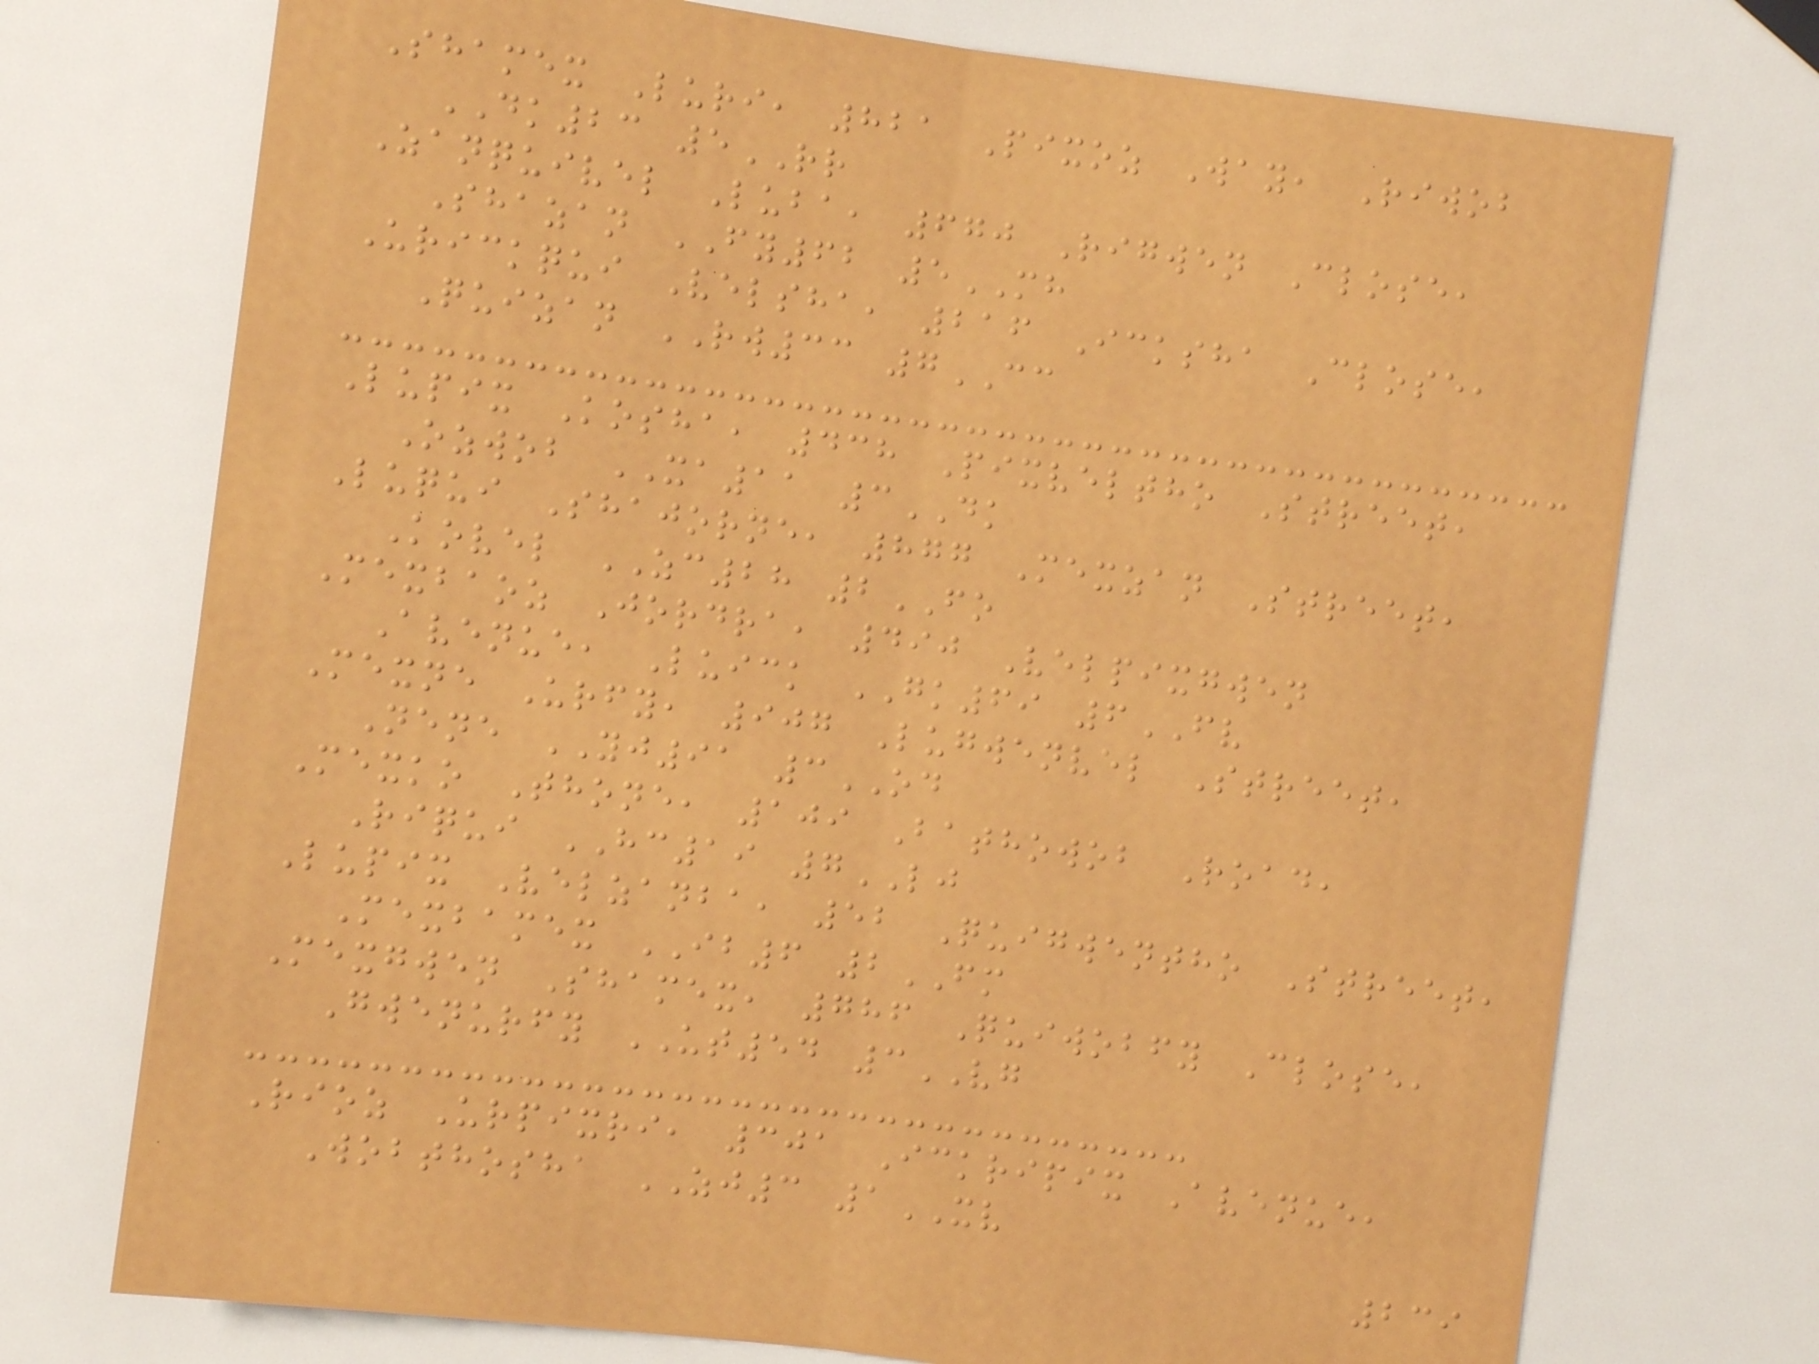Shamex Luri, 821 Pixoz Way, Riwob
DK23 5RR
Zanquivel Luba, 670 Rigwen Close,
Shazan FY62 5MH
Urickqui Velsha, 216 Icksha Close,
Quizan RW33 7CC
Lupix Kosha, 438 Pixveltho Street,
Ozwob XA11 3DK
Luqui Shajorne, 877 Mexzan Street,
Kovel ZC28 2FO
Mexbaoz Jordra, 490 Velpixgwen
Avenue, Luick GK69 6FV
Mexne Urfy, 907 Lugwenvel Street,
Nene YJ91 3OD
Mexko Thone, 109 Bathowob Road,
Riqui HC19 7LJ
Lupix Velzanba, 52 Quigwentho Street,
Mexbamex IB6 2FM
Mexgwen Shamex, 786 Quiwobfy Close,
Gwenurfy UT54 3VG
Rioz Urpixri, 301 Ickripix Avenue,
Wobthosha ZJ3 1XV
239
